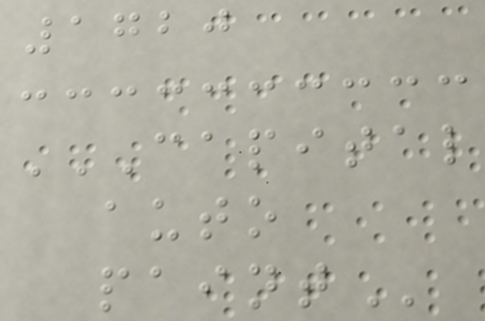1720
CAPITAL
AUTO
PAINT
